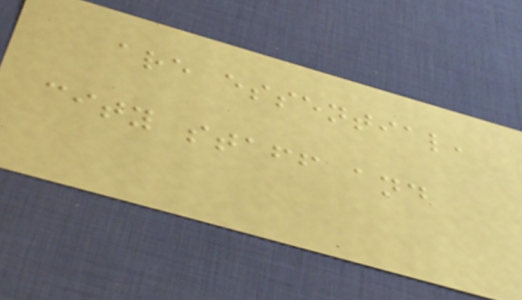are essential,
city staff and
